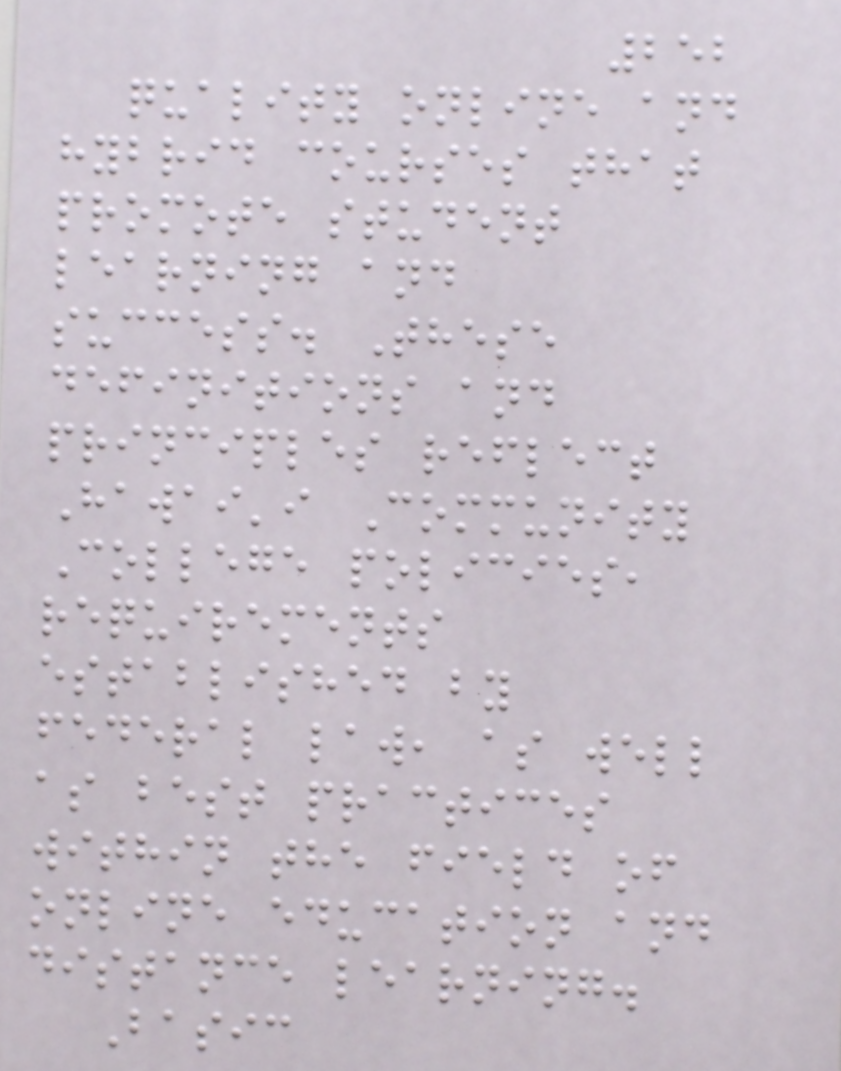252
quality online and
hybrid courses that
promote student
learning and
success. These
definitions and
principles reflect
Hawai'i Community
College policies,
requirements
established by
federal law, as well
as best practices
within the field of
online education and
distance learning.
Basic
